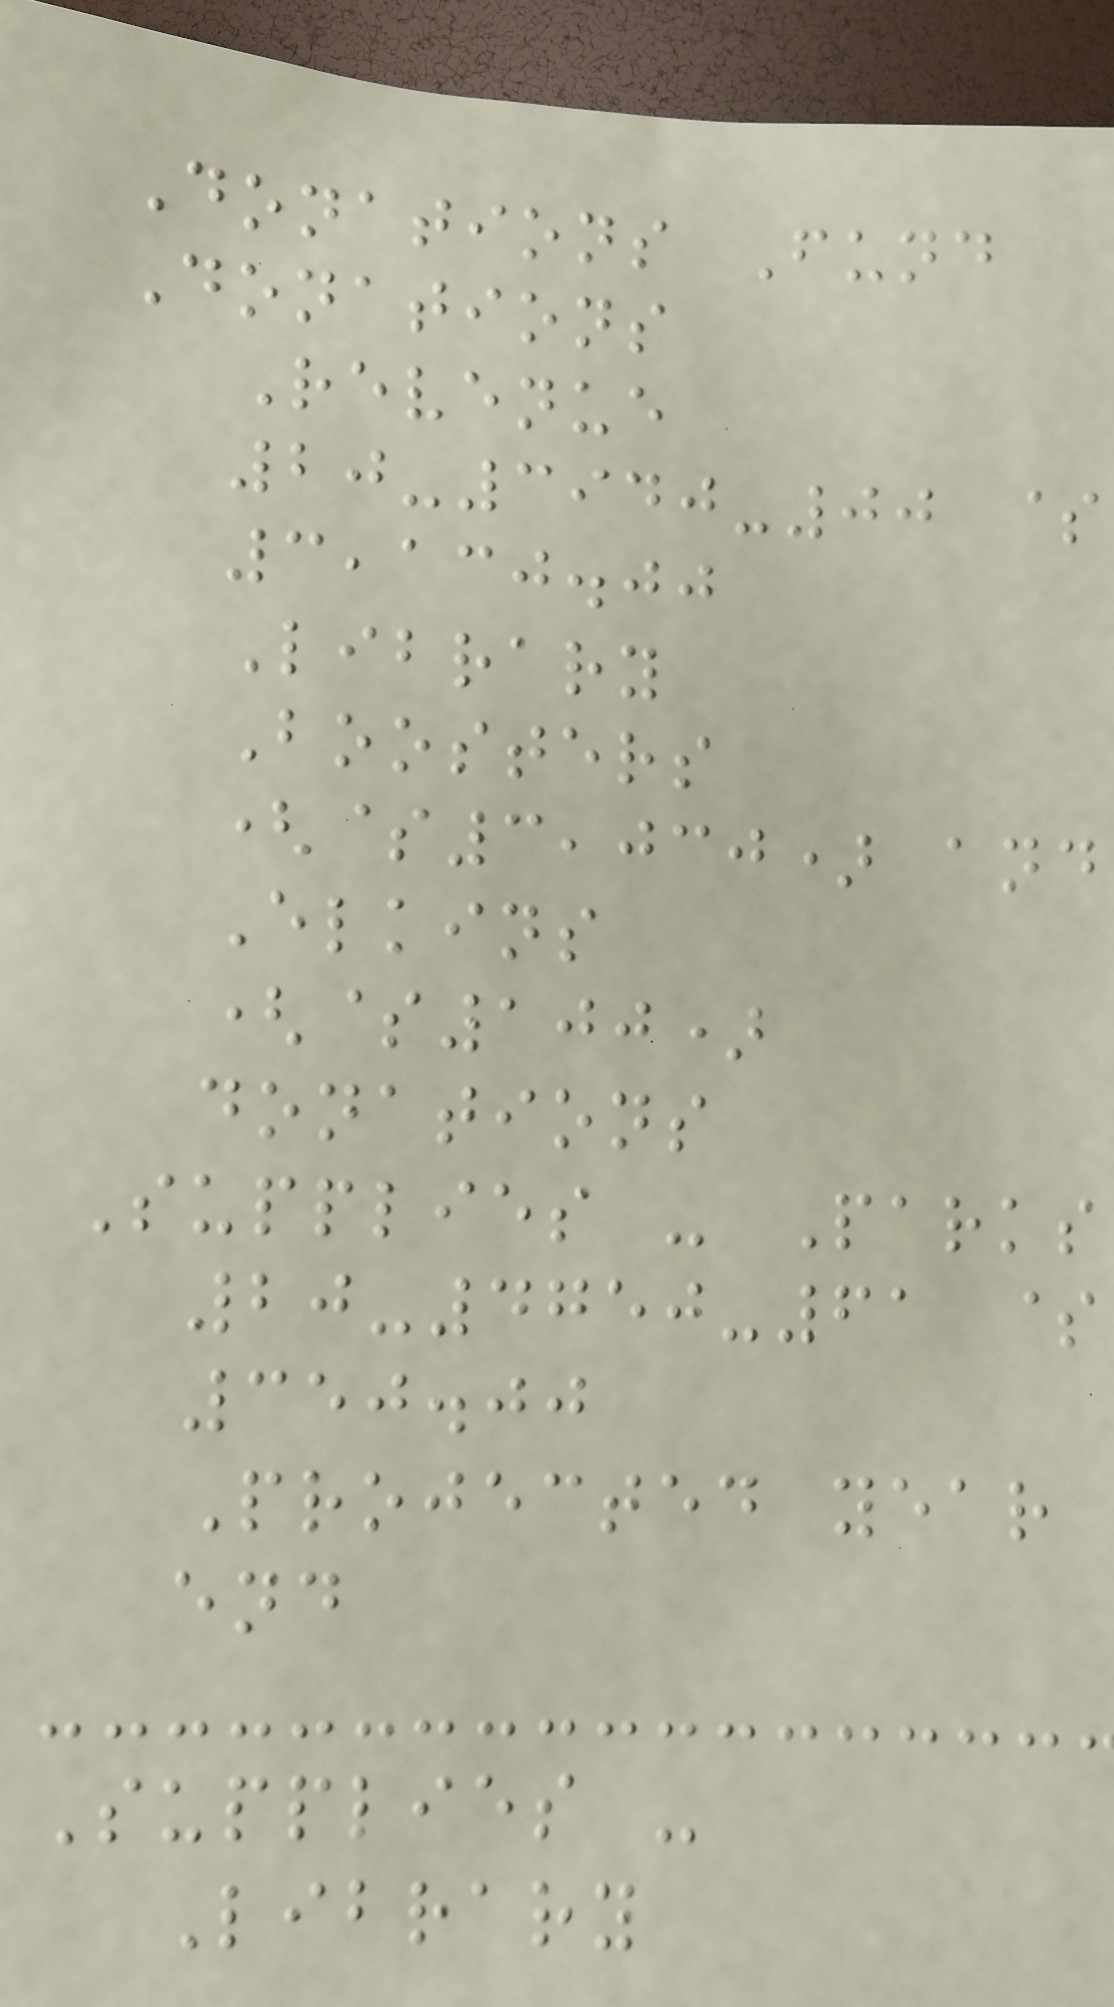Donations Fund
Donations
Revenue
20-3940-00 $
3,130.00
Library
Boosters
($3,030) and
Elkins
($100)
donations
Supplies - Parks
20-4750-61 $
350.00
Projected year
end
Supplies -
Library
